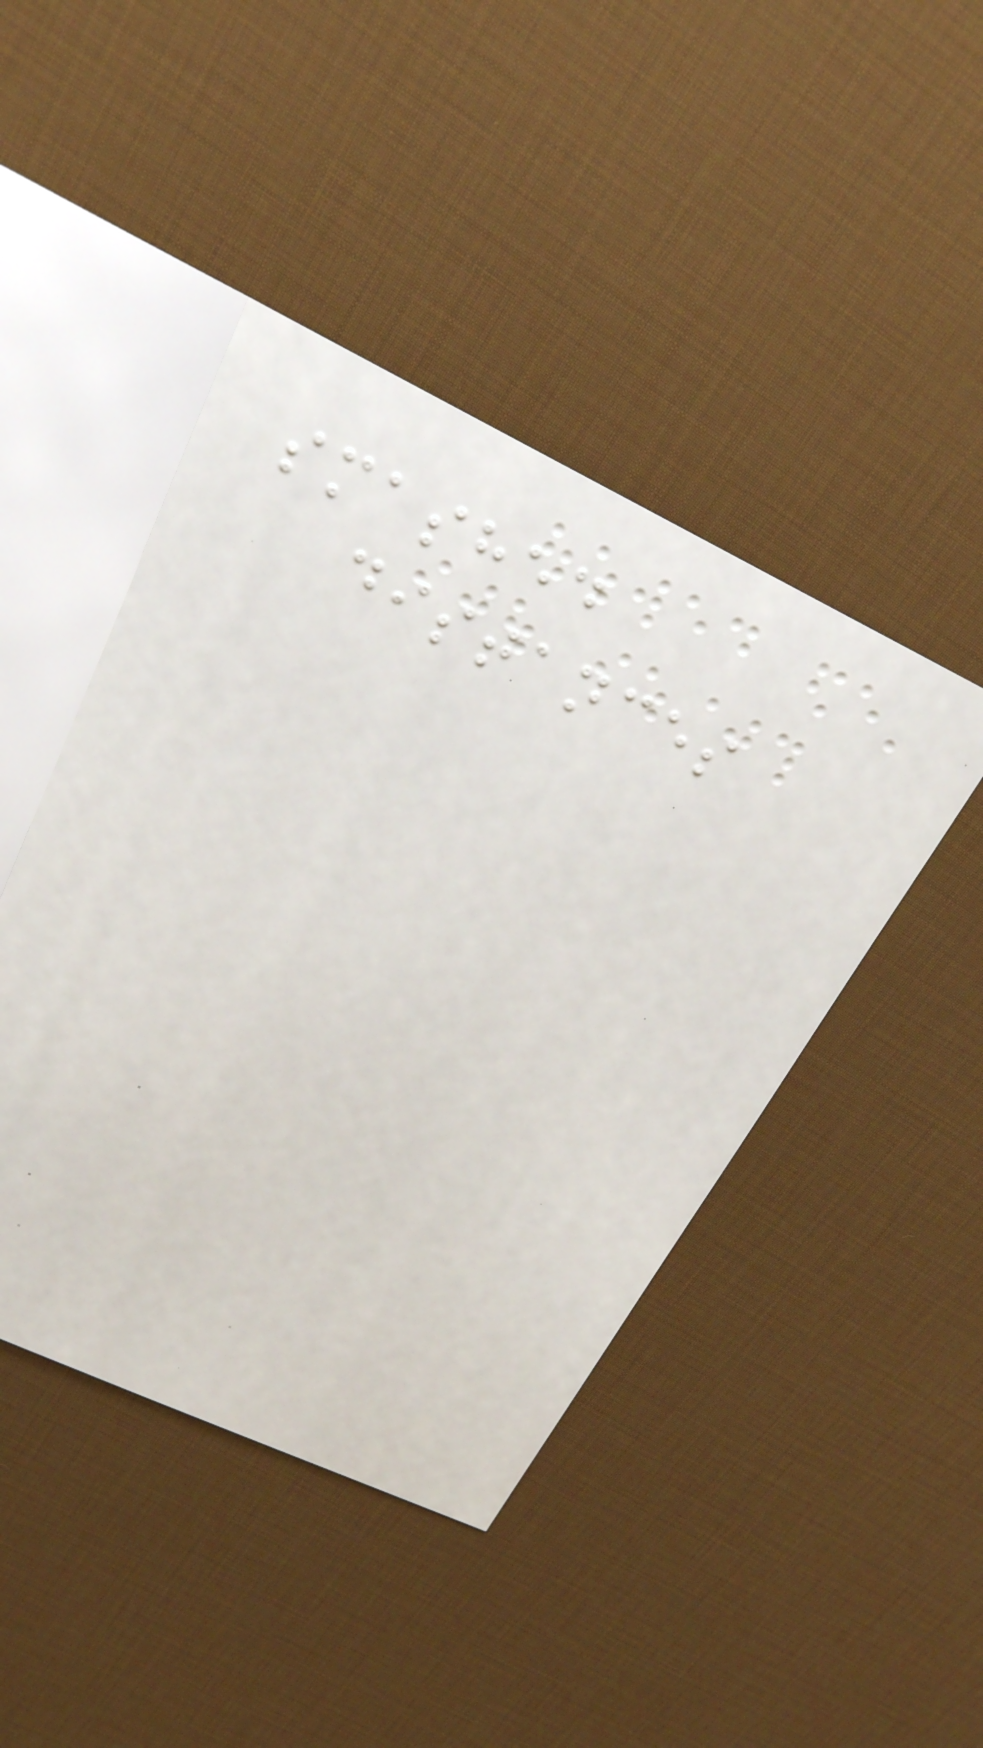smashed
distances
